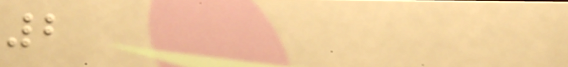2
